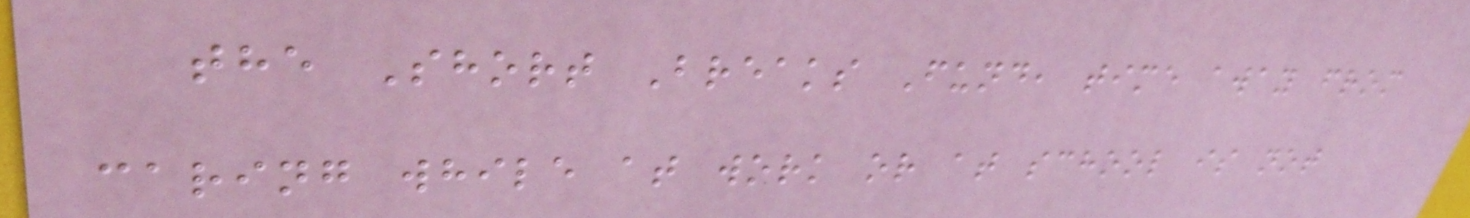the Short Breaks Fund, time away from
caring while at work or at school is not
